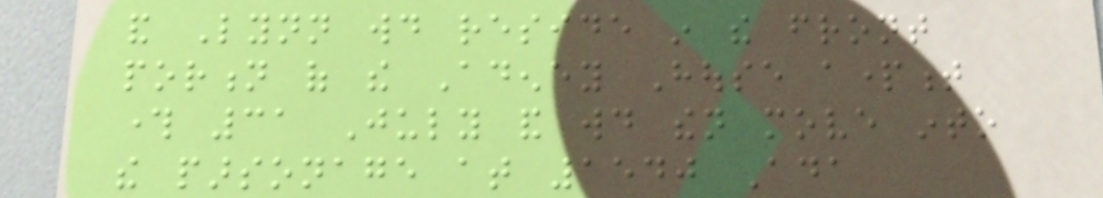and Lynn would reside in the front
portion of the Adeney House apartment
through 31 July and would then move into
the parsonage at 1540 Ada
